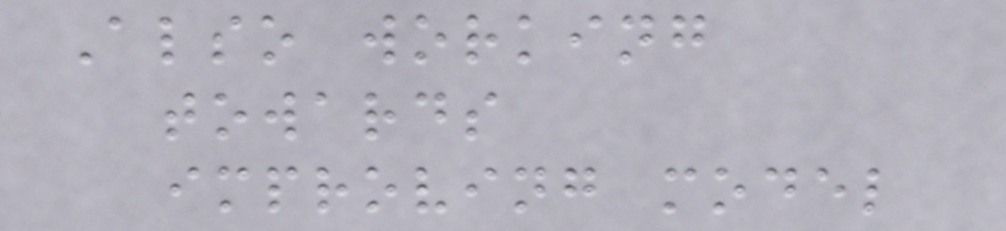Also working
towards
improving model
